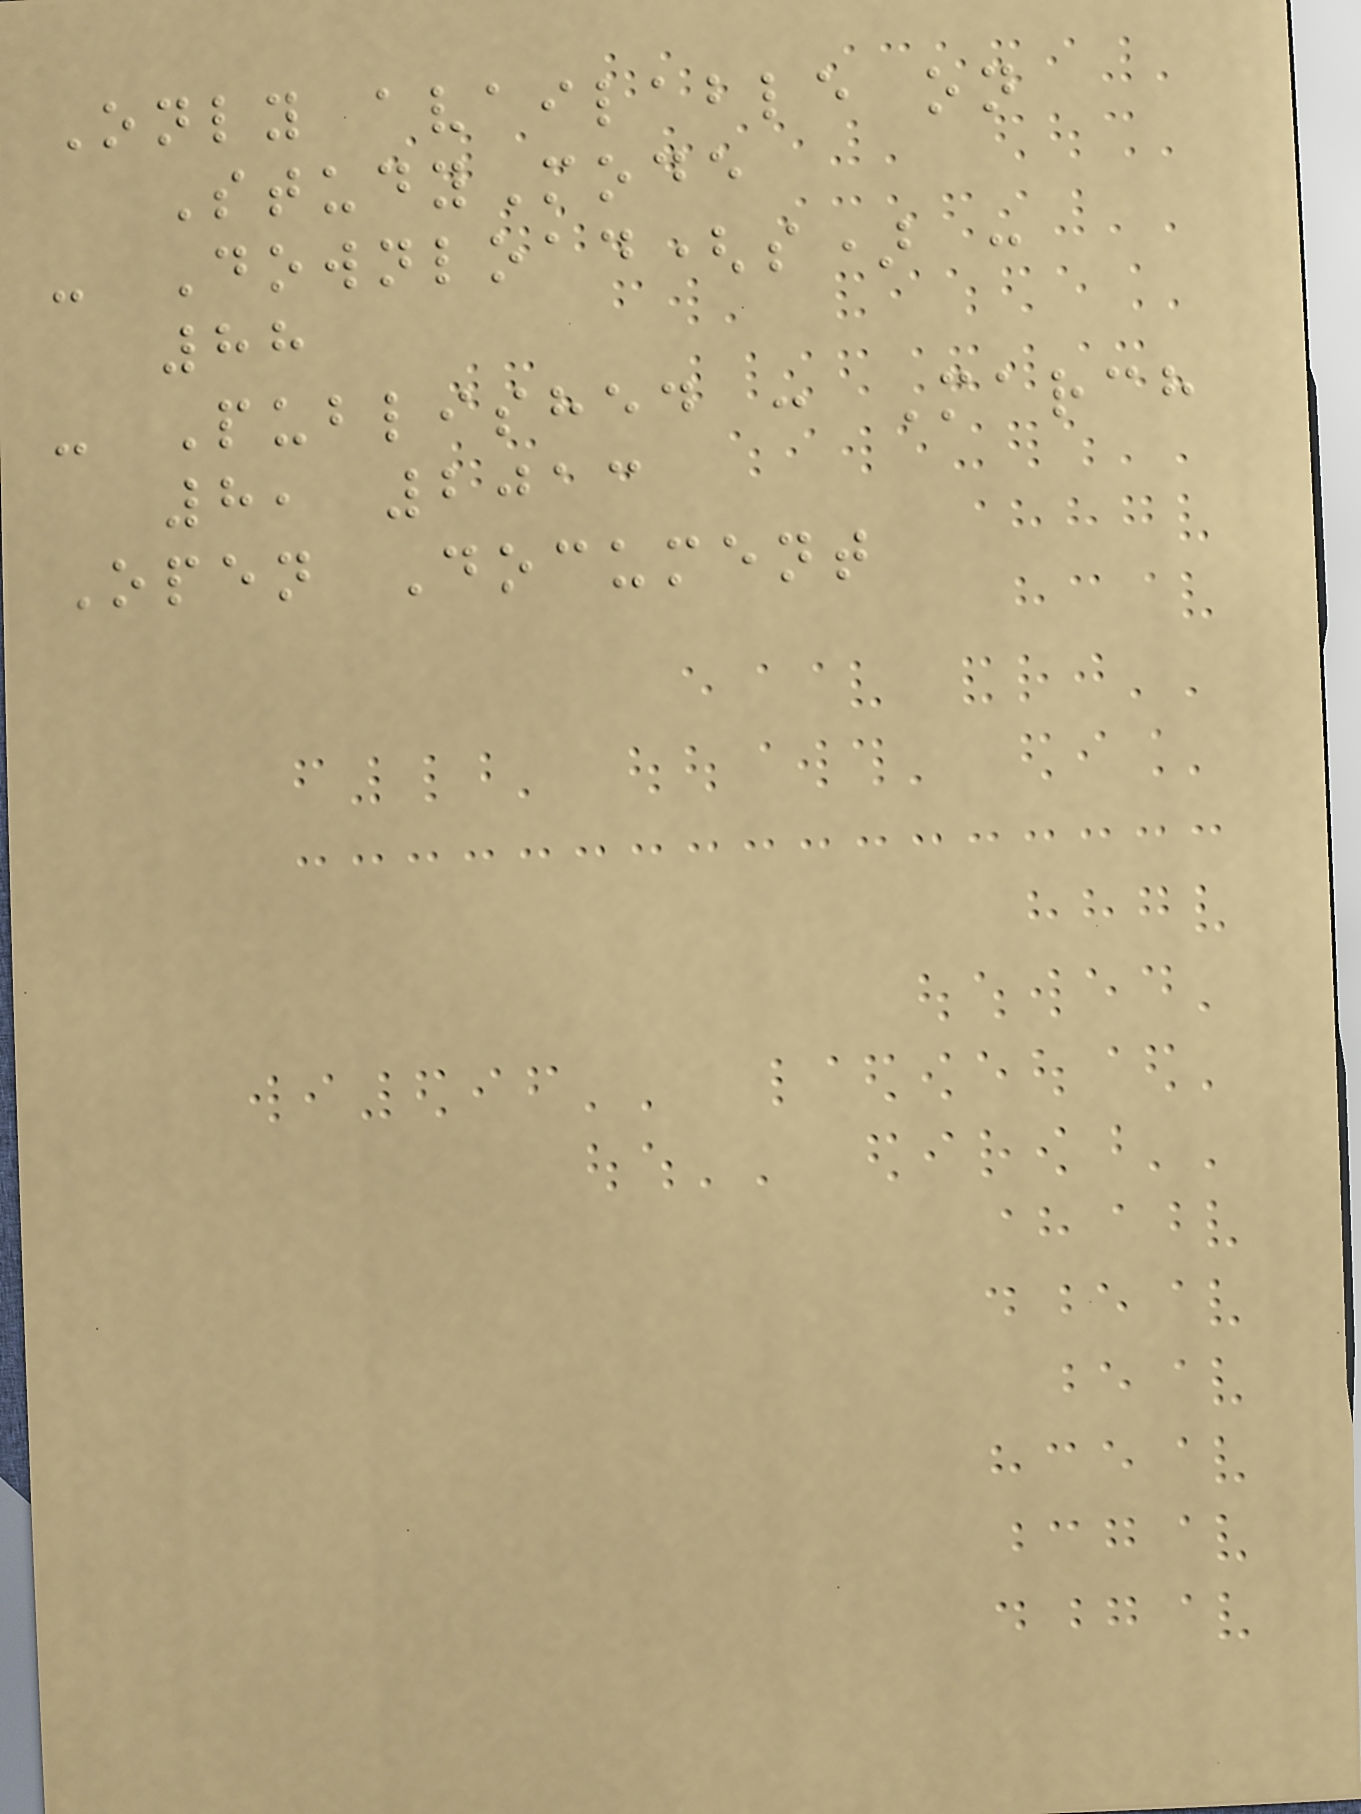Only available on
StudyMode
- Download(s) :
88
- Published : March
8, 2013
Open Document
